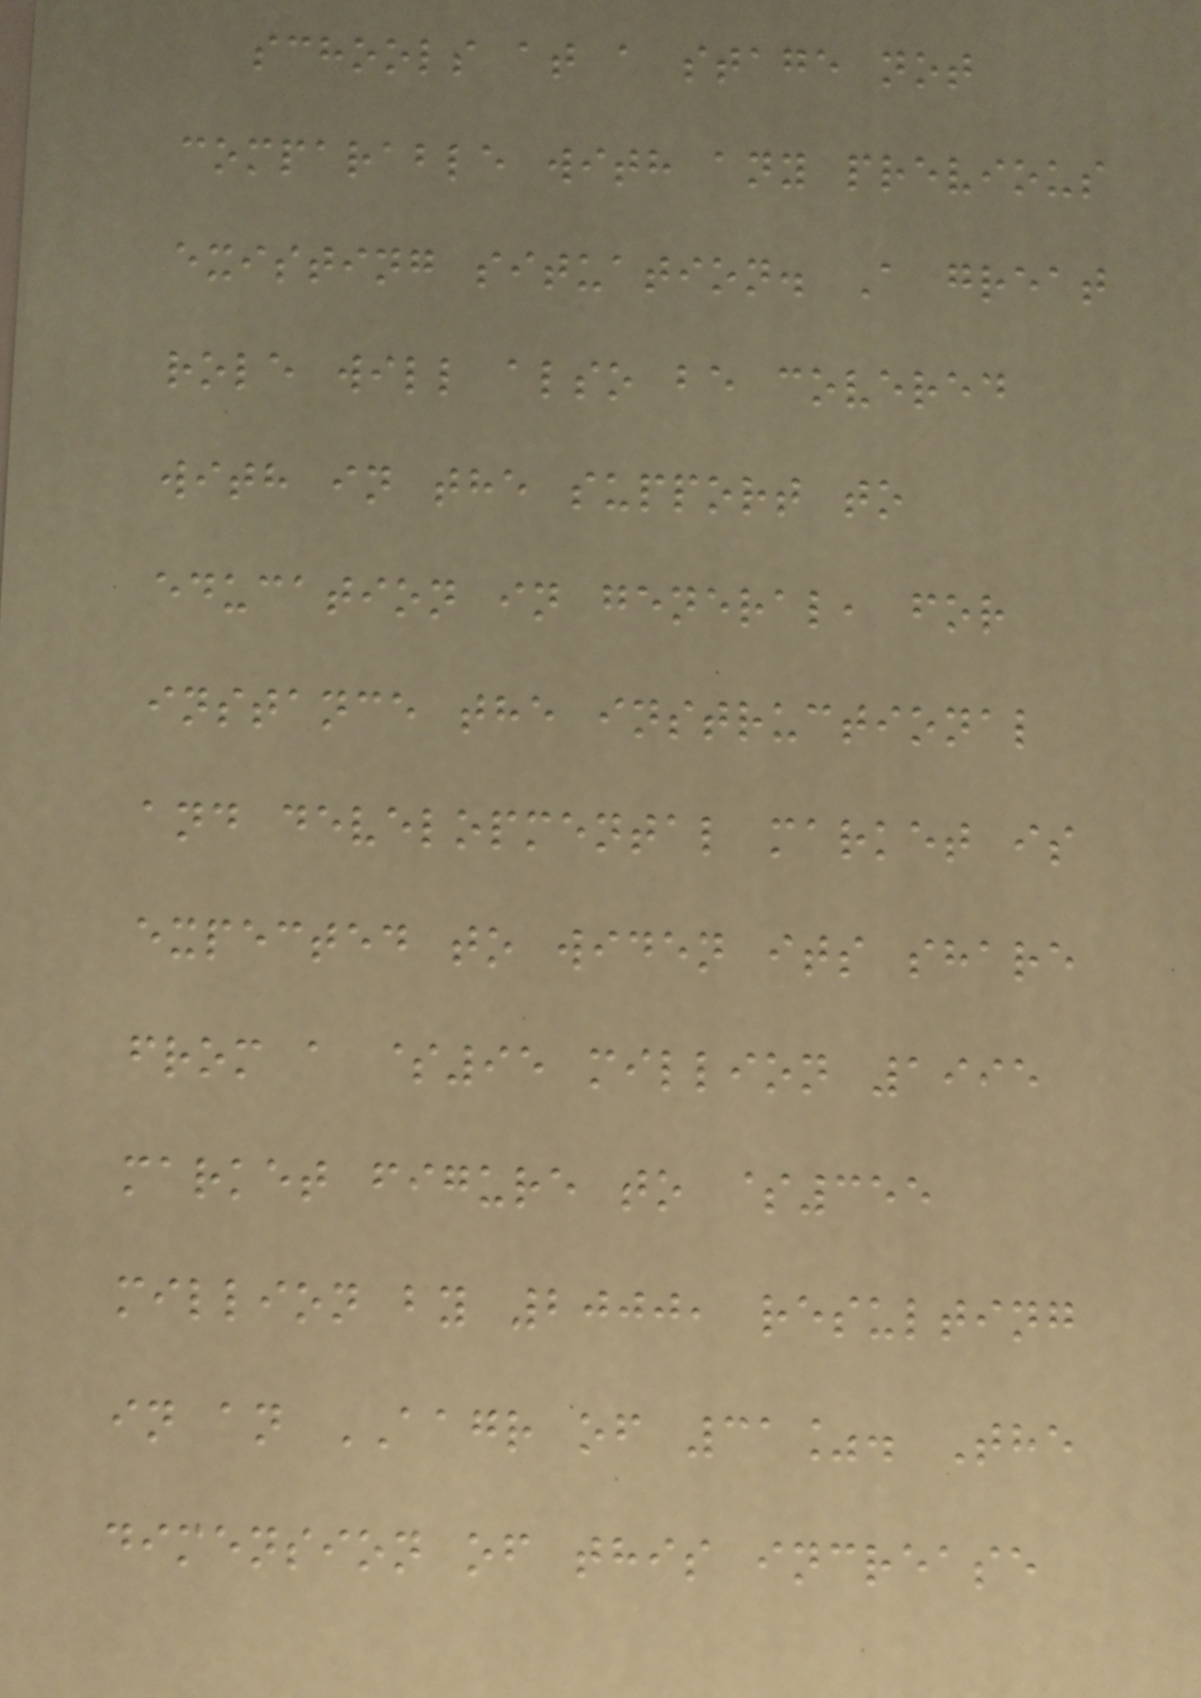schools at a stage not
comparable with any previous
existing situation. A great
role will also be covered
with in the support to
education in general, for
instance the instructional
and developmental market is
expected to widen its share
from a $95 million 1995
market figure to $355
million by 2000, resulting
in an AAGR of 31%. The
dimension of this increase
